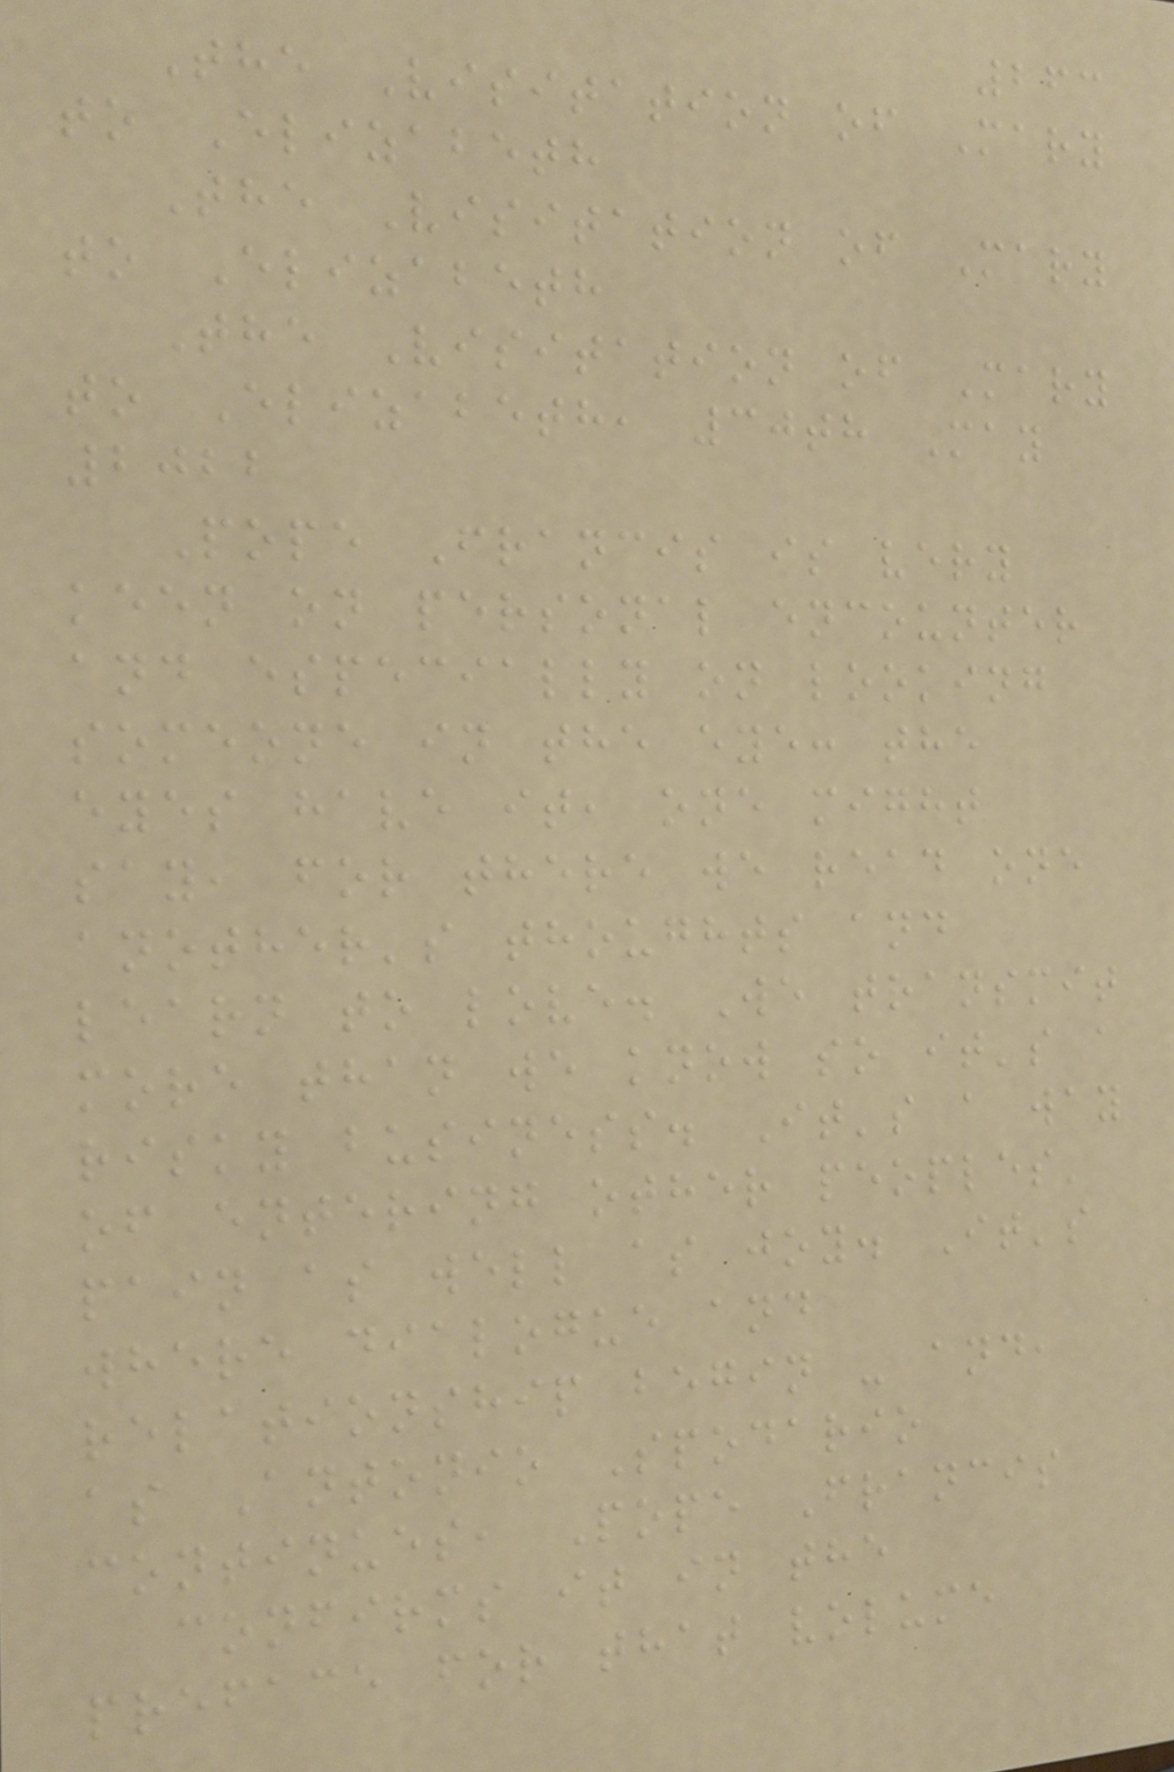263
The Visitation of Mary
to Elizabeth
The Visitation of Mary
to Elizabeth
The Visitation of Mary
to Elizabeth, 30th May
2022
Pope Francis is very
keen on personal encounter
and especially on looking
someone in the eye: the
eyes have it, one might
say, for there we read one
another's thoughts and
learn to love. We transmit
more than we know so it's a
risky business. It's a way
of entering other peoples'
pain as well as joy. It's
where dialogue and
relationship begin - and,
as Antonio Spodario
continues, Pope Francis
confirms it in the
preface for that volume
